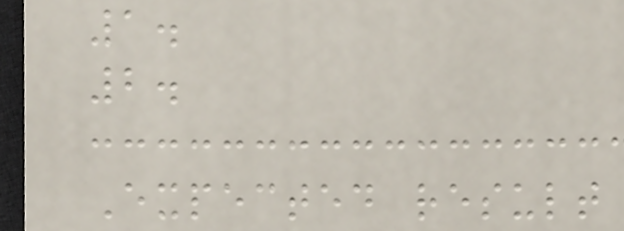1.
2.
Expected result
